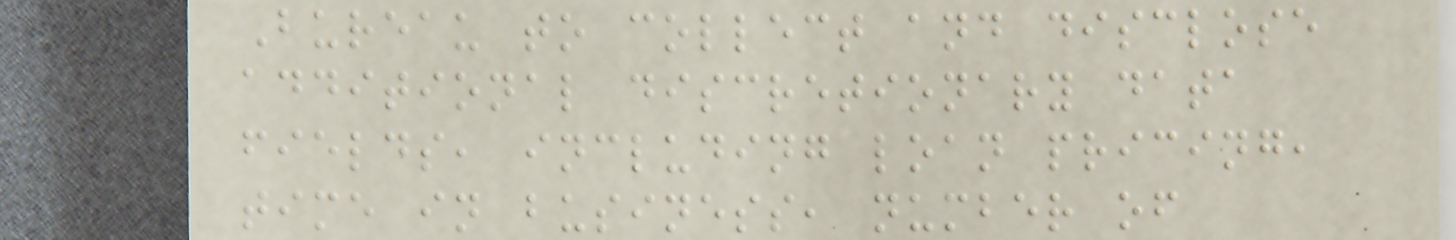Bureau to collect and disclose
additional discretionary data
fields, including loan pricing,
time in business, number of
